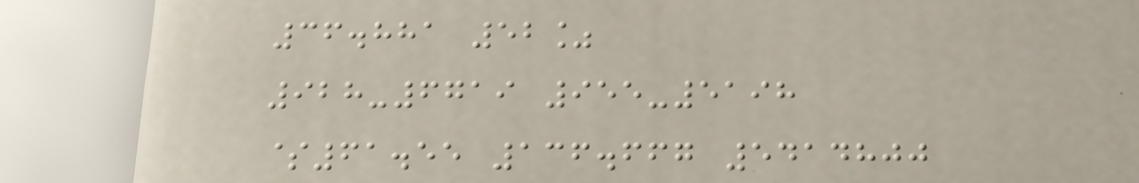36.881 52%
928-6719 955-5198
$61.55 136.667 5414800
